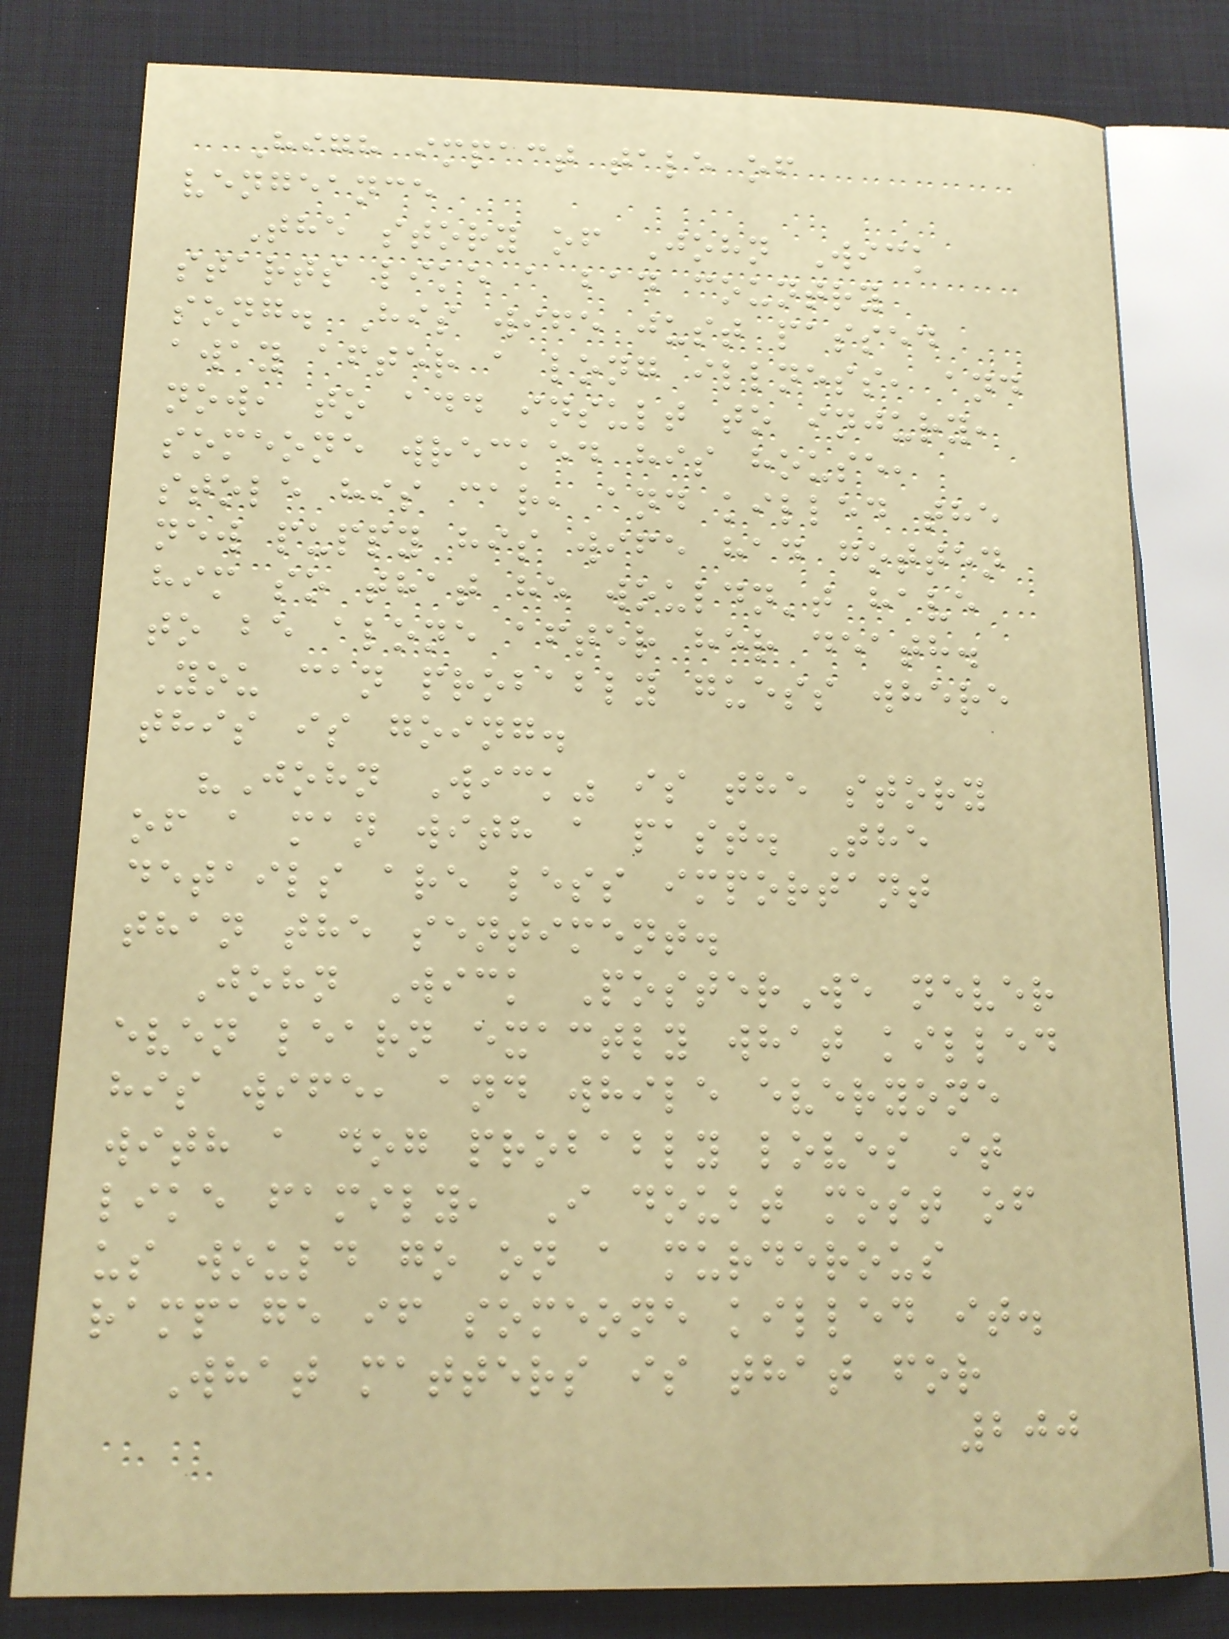High impact tale of
vengeance
The story of John Wick
starts like a bad country
song. His wife just passed
away after a long illness, and
now, to add insult to injury,
someone wrecked his house,
stole his car, and killed the
new puppy his wife had gotten
him so that he wouldn't have
to be alone after her death.
You can probably guess where
this is going.
"John Wick" is the story
of a man with a past. The
details are less important
than the sentiment.
John Wick PosterWe never
even learn exactly what killed
his wife, and while everyone
with a dog probably loves it
like family, I doubt most of
us would go on a murderous
rampage if someone killed it.
What matters is that for
200
